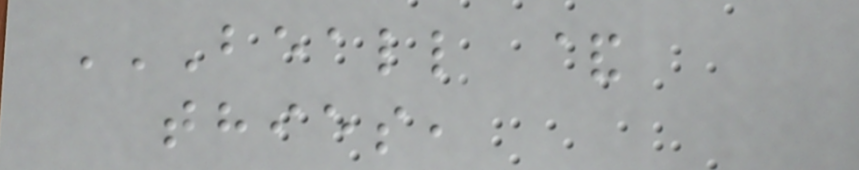BEALL &
THIES,
